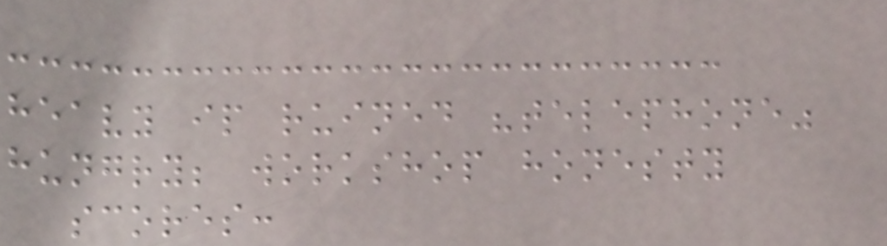heavy ip ruined "telephone"
hungry; workshop honesty
scores:
